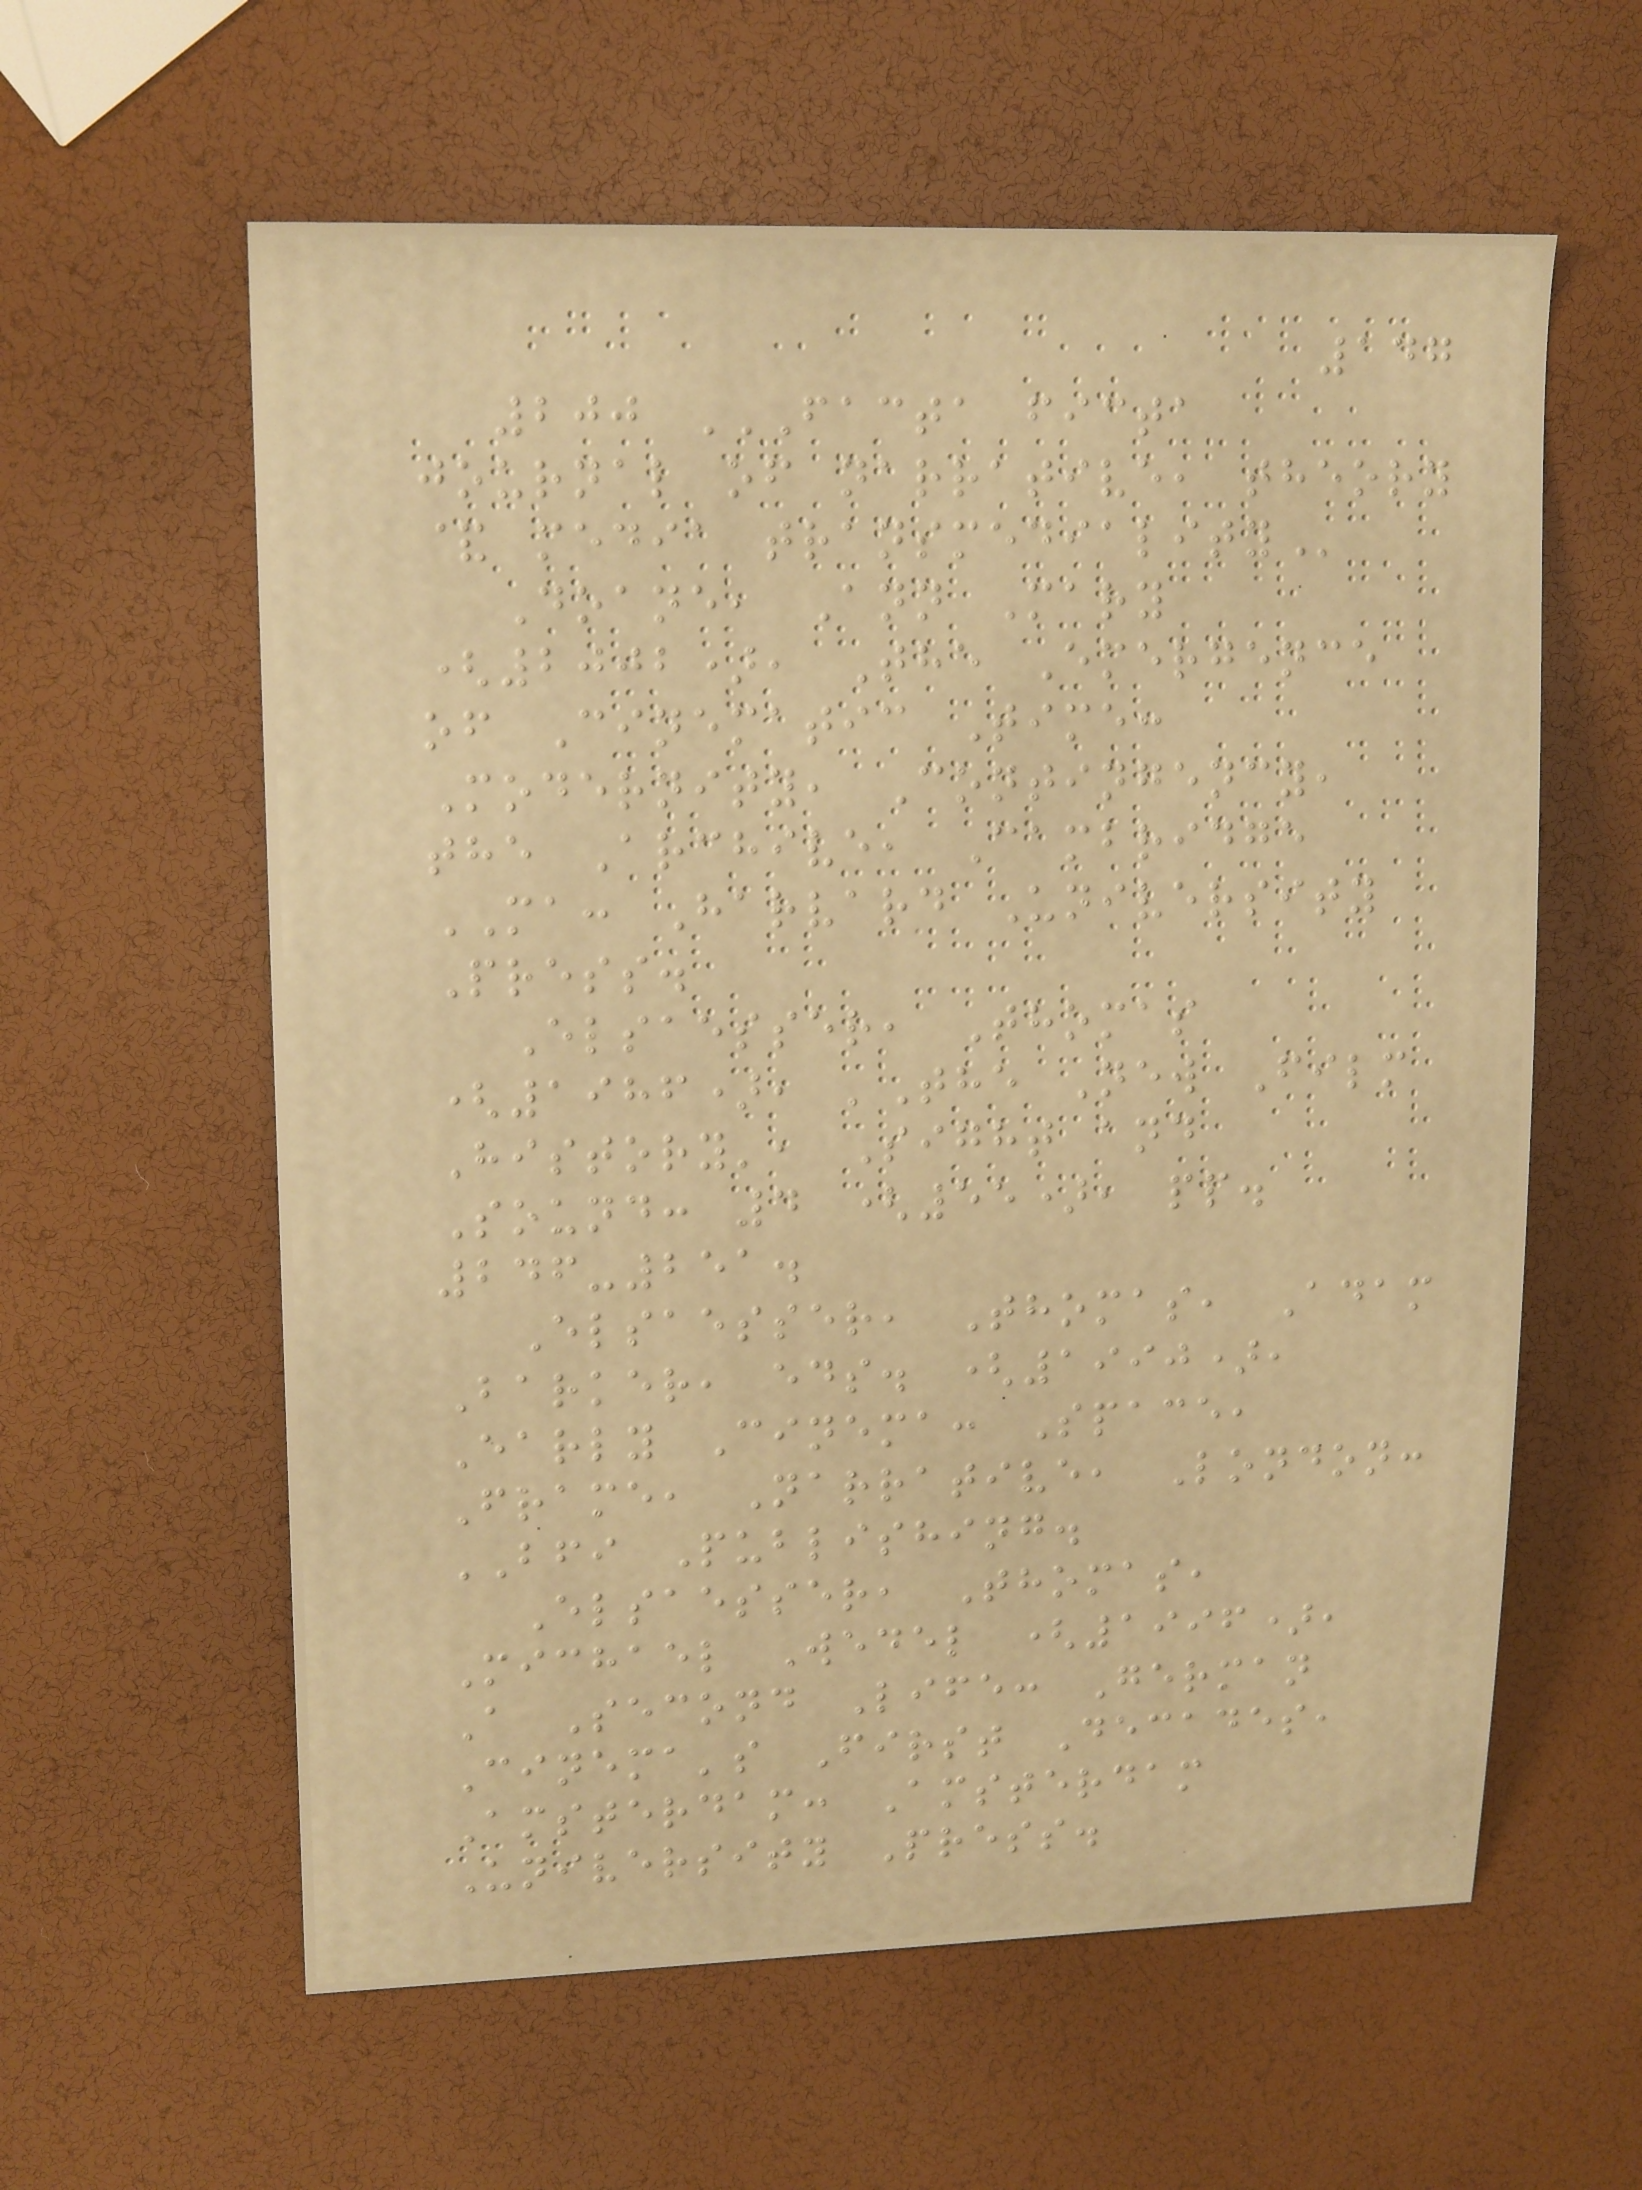147
200 FACTA FICTA
JOURNAL OF NARRATIVE, THEORY
& MEDIA TRANSMEDIALITY
Doane, Ann Mary
(2002), The Emergence
of Cinematic Time:
Modernity, Contingency,
the Archive, Cambridge
MA: Harvard University
Press.
Elsaesser, Thomas
(1986), 'The New Film
History', Sight and
Sound: 4 (55), pp.
246-251.
Elsaesser, Thomas, Adam
Barker, eds. (1990),
Early Cinema: Space,
Frame, Narrative, London:
BFI Publishing.
Elsaesser, Thomas,
Michael Wedel (1996),
A Second Life: German
Cinema's First Decades,
Amsterdam: Amsterdam
University Press.
